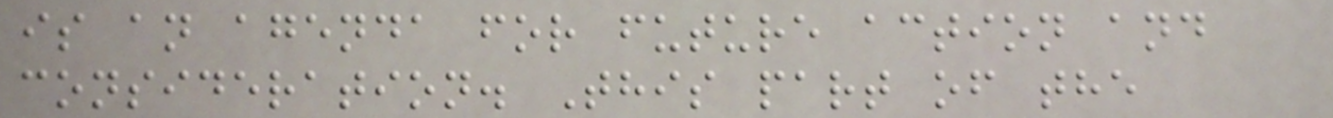is an agenda for future action and
consideration. This part of the
